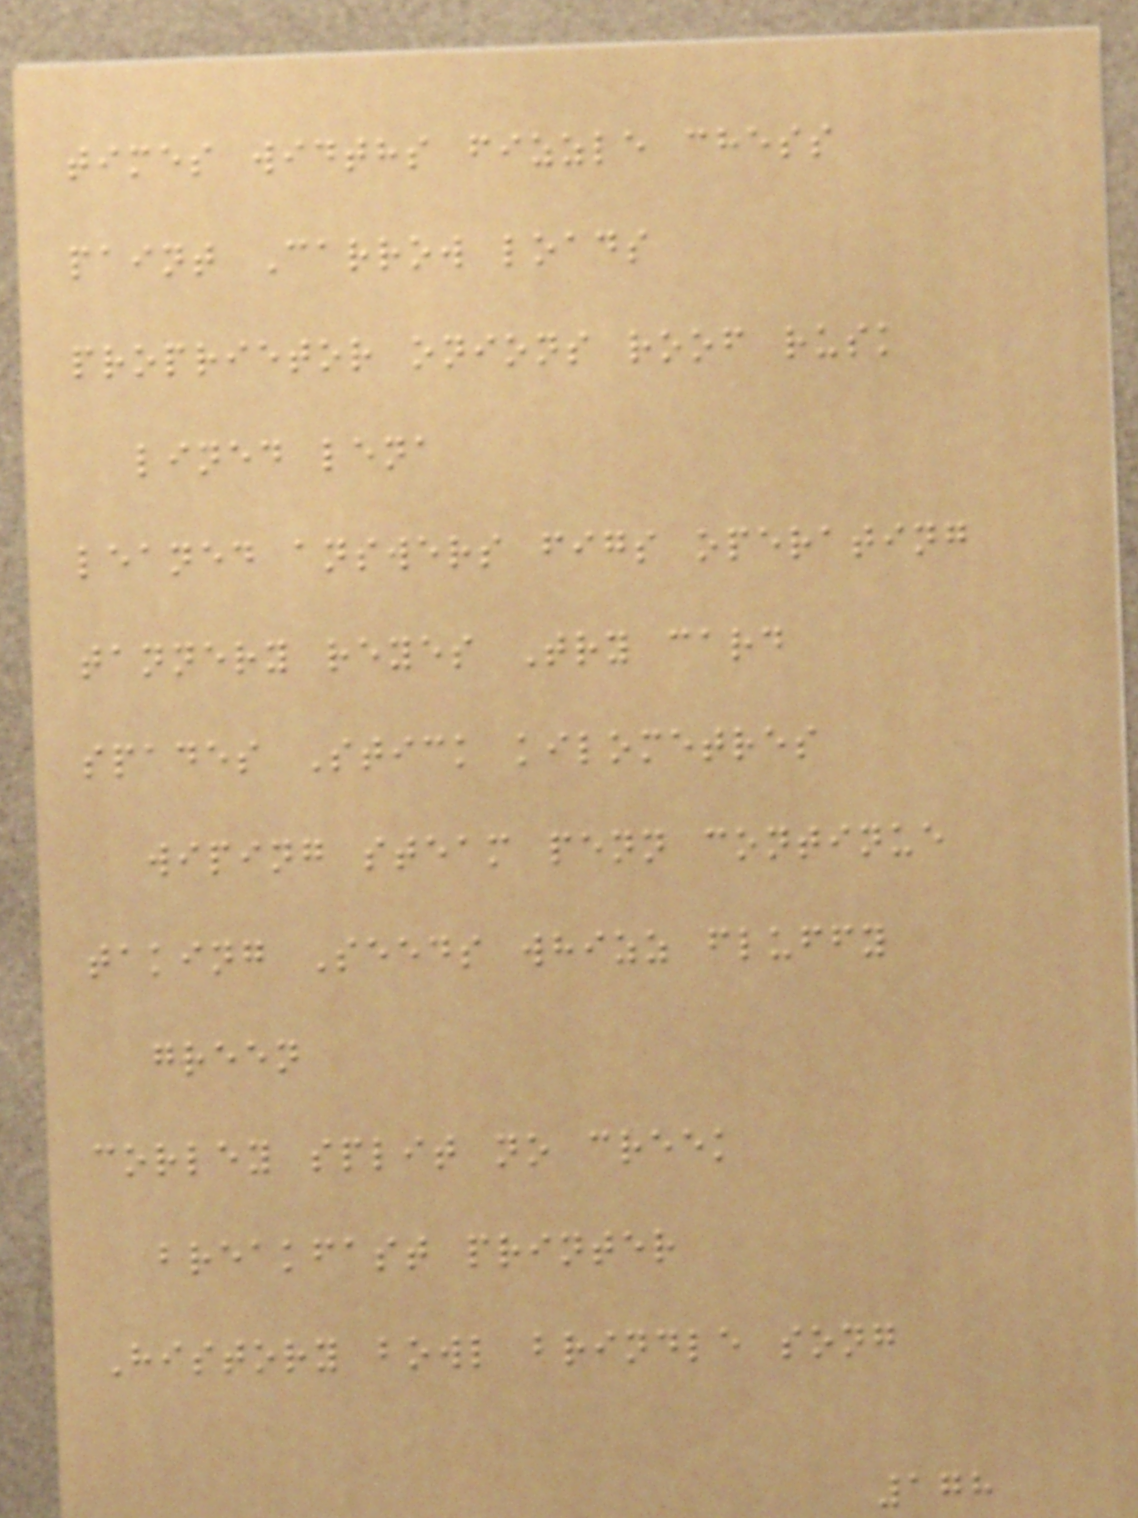times widths fizzle chess
paint Carrow loads
proprietor onions roof rusk
lined lena
leaned answers figs operating
tannery reyes Try card
spades Stick kilometres
wiping steam penn continue
taking Seeds whizz fluffy
green
corley split no creek
breakfast printer
History bowl brindle song
178
